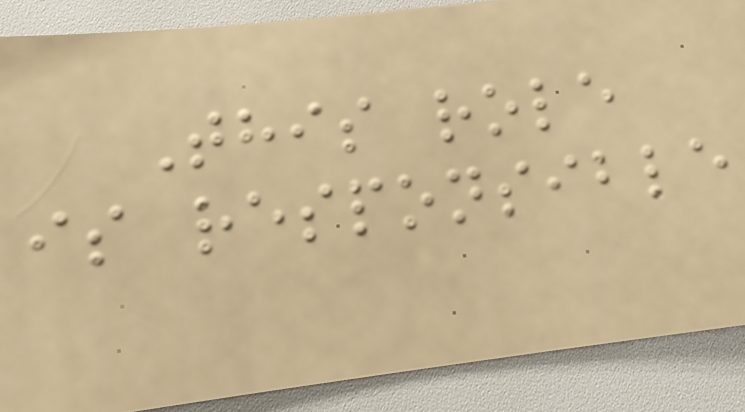This role
is responsible
